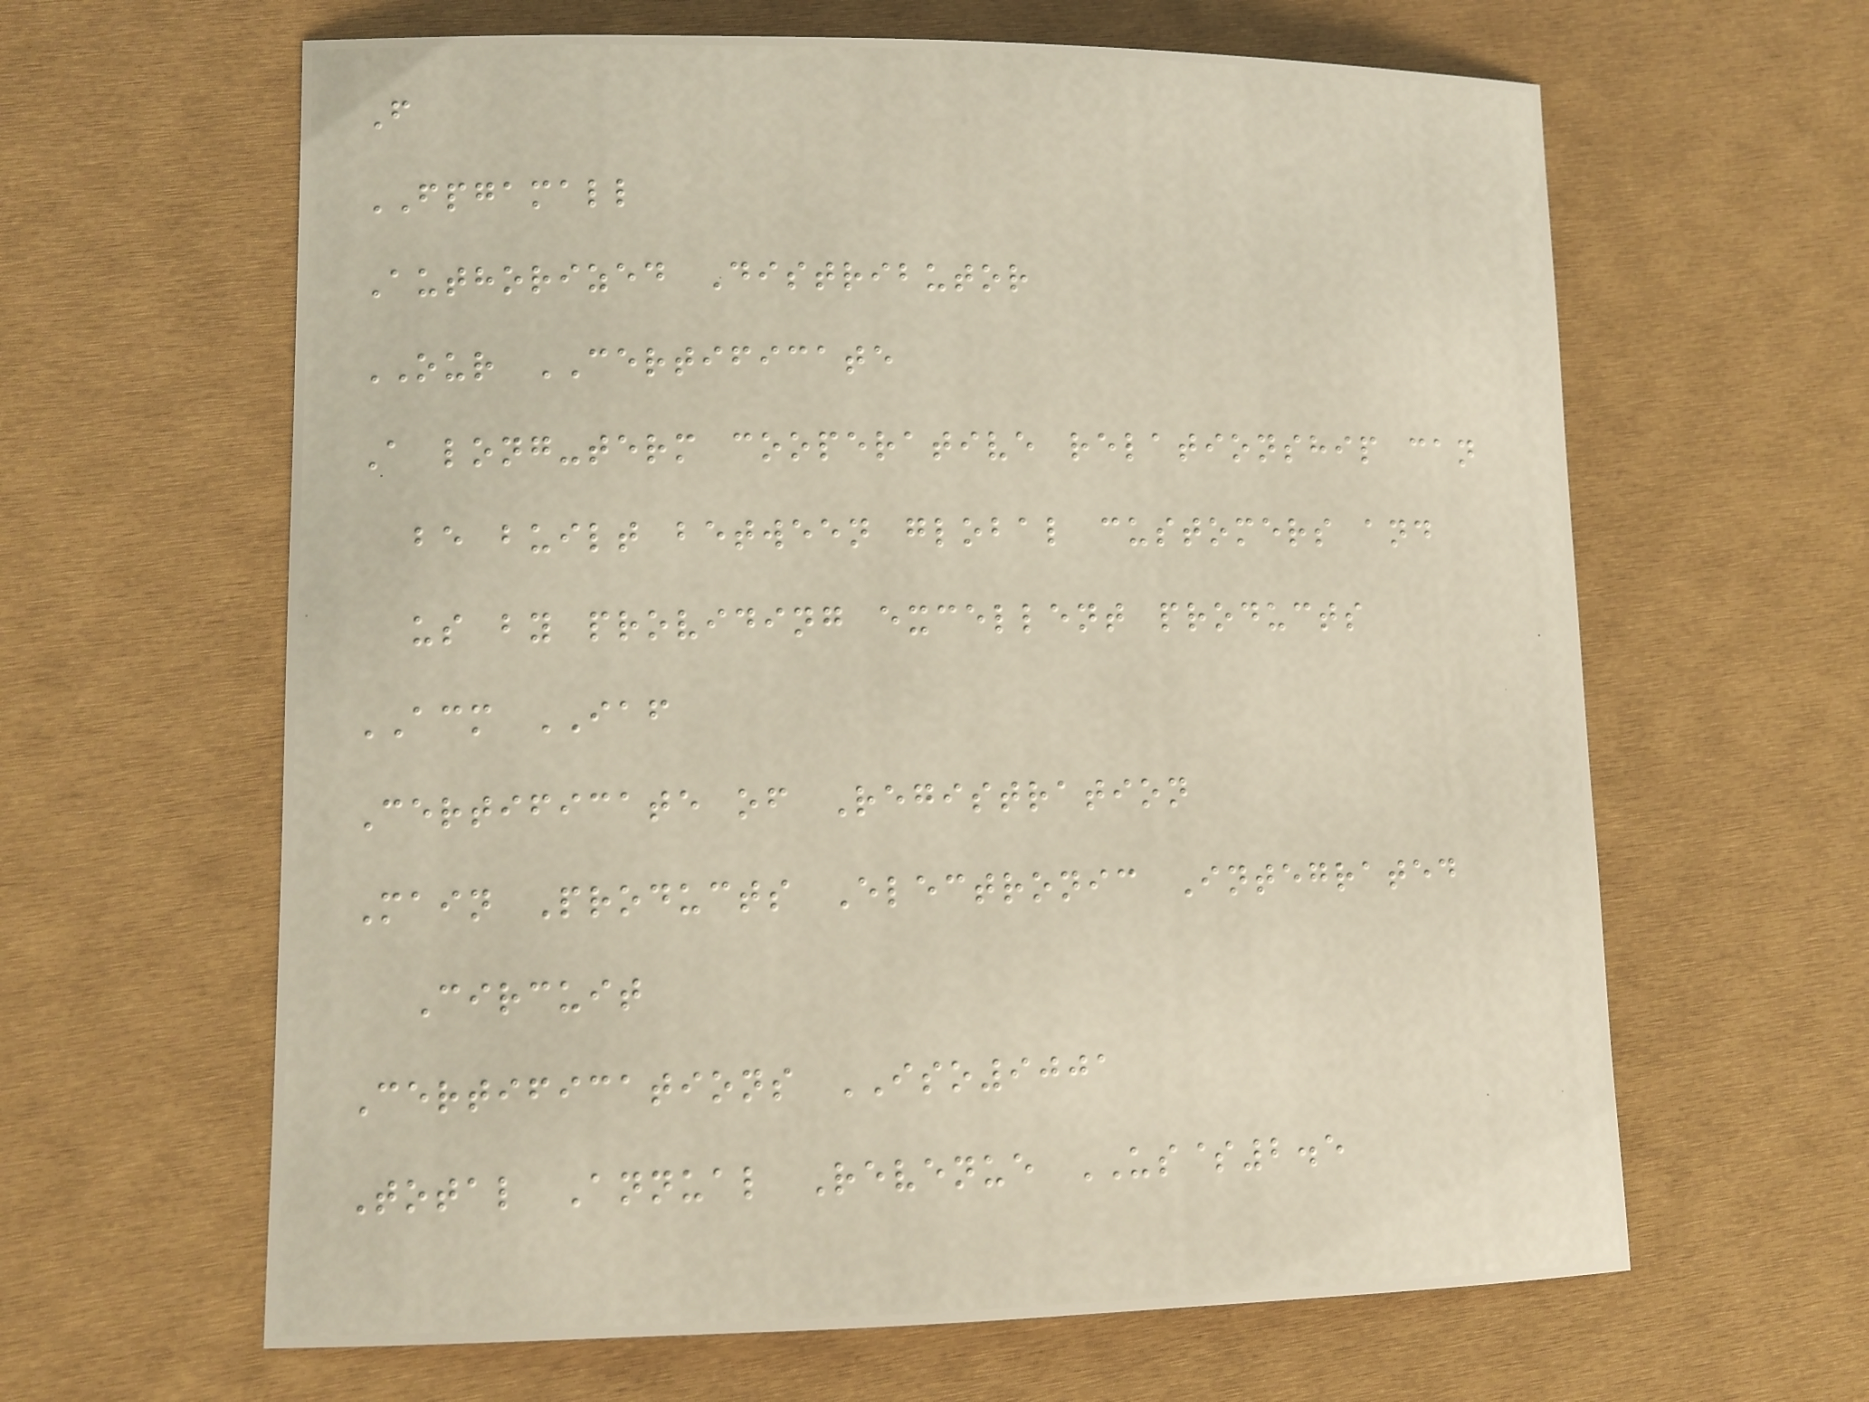F
FPGAMALL
Authorized Distributor
OUR CERTIFICATE
A long-term cooperative relationship can
be built between global customers and
us by providing excellent products
ACM IAF
Certificate of Registration
Main Products Electronic Integrated
Circuit
Certifications ISO9001
Total Annual Revenue US$2.5
